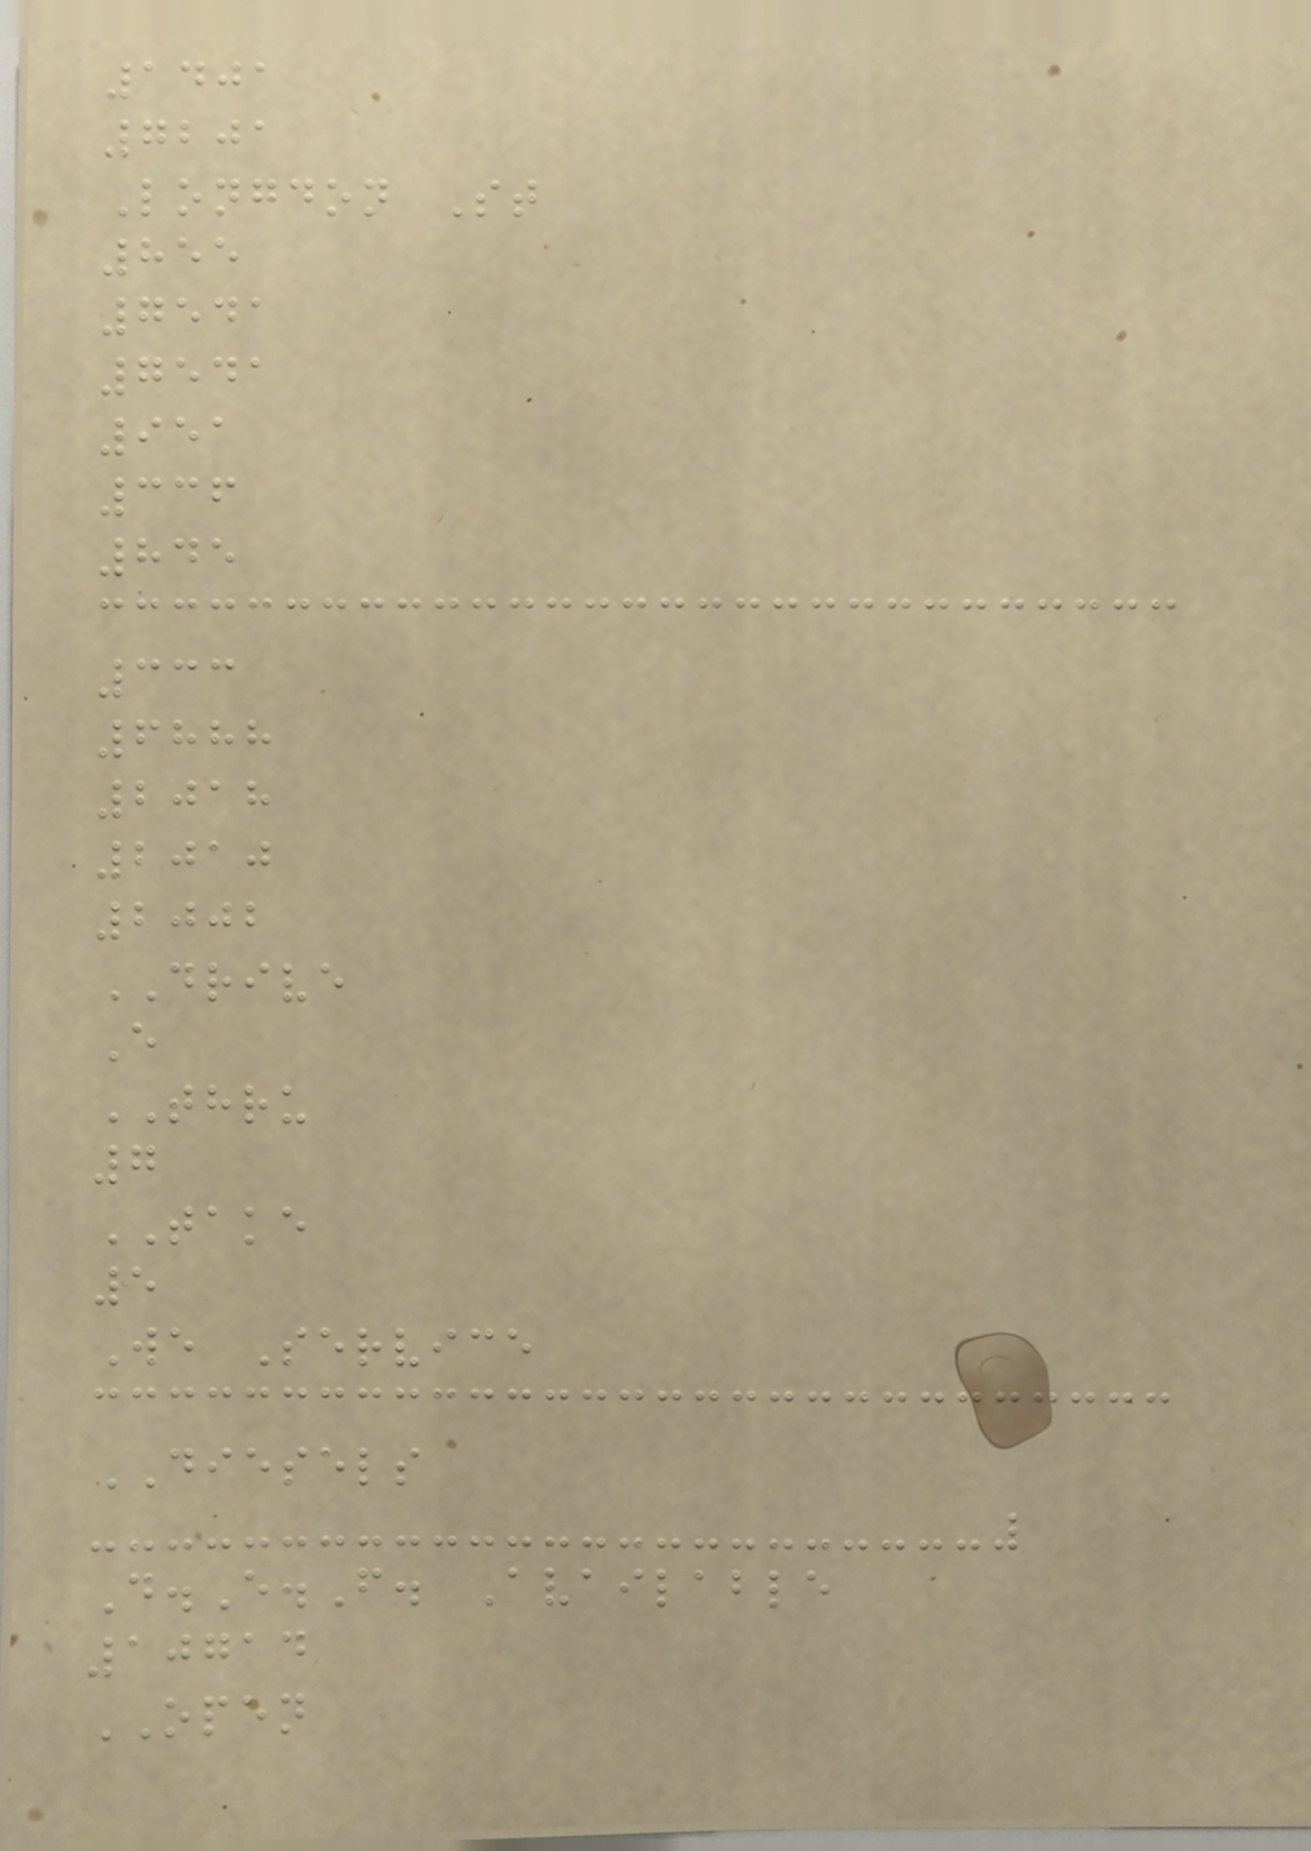1401
7201
Longdon St
855
7541
7541
951
336
845
333
6888
2018
2010
2002
DRIVE
E
THRU
7
TAKE
5
We Service
DIESELS
D.E.F. Available
10714
OPEN
